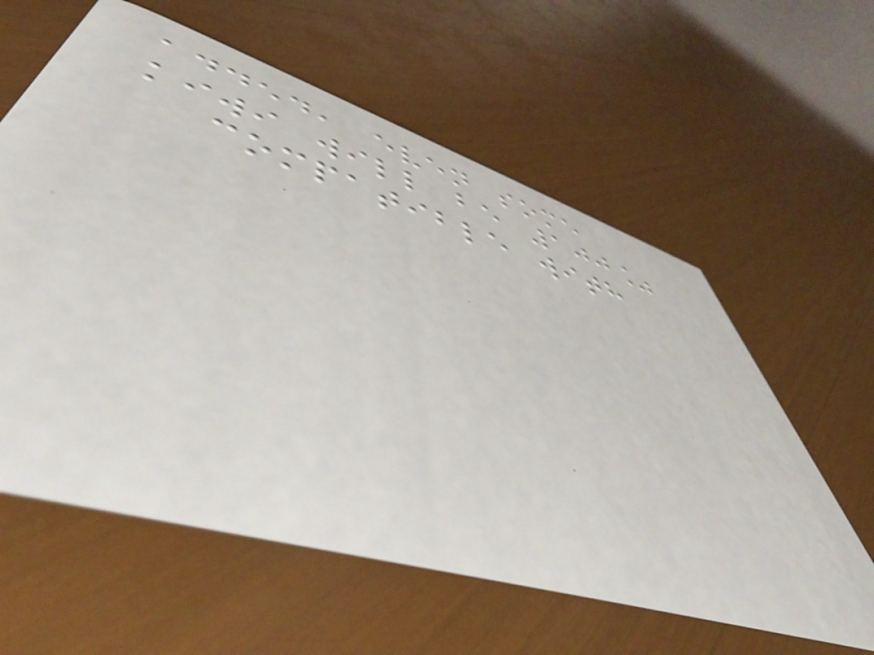added, even some
kiwi will be 100%
compatible with
